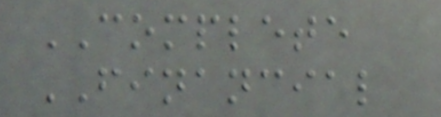COMPLETE
FINANCIAL
